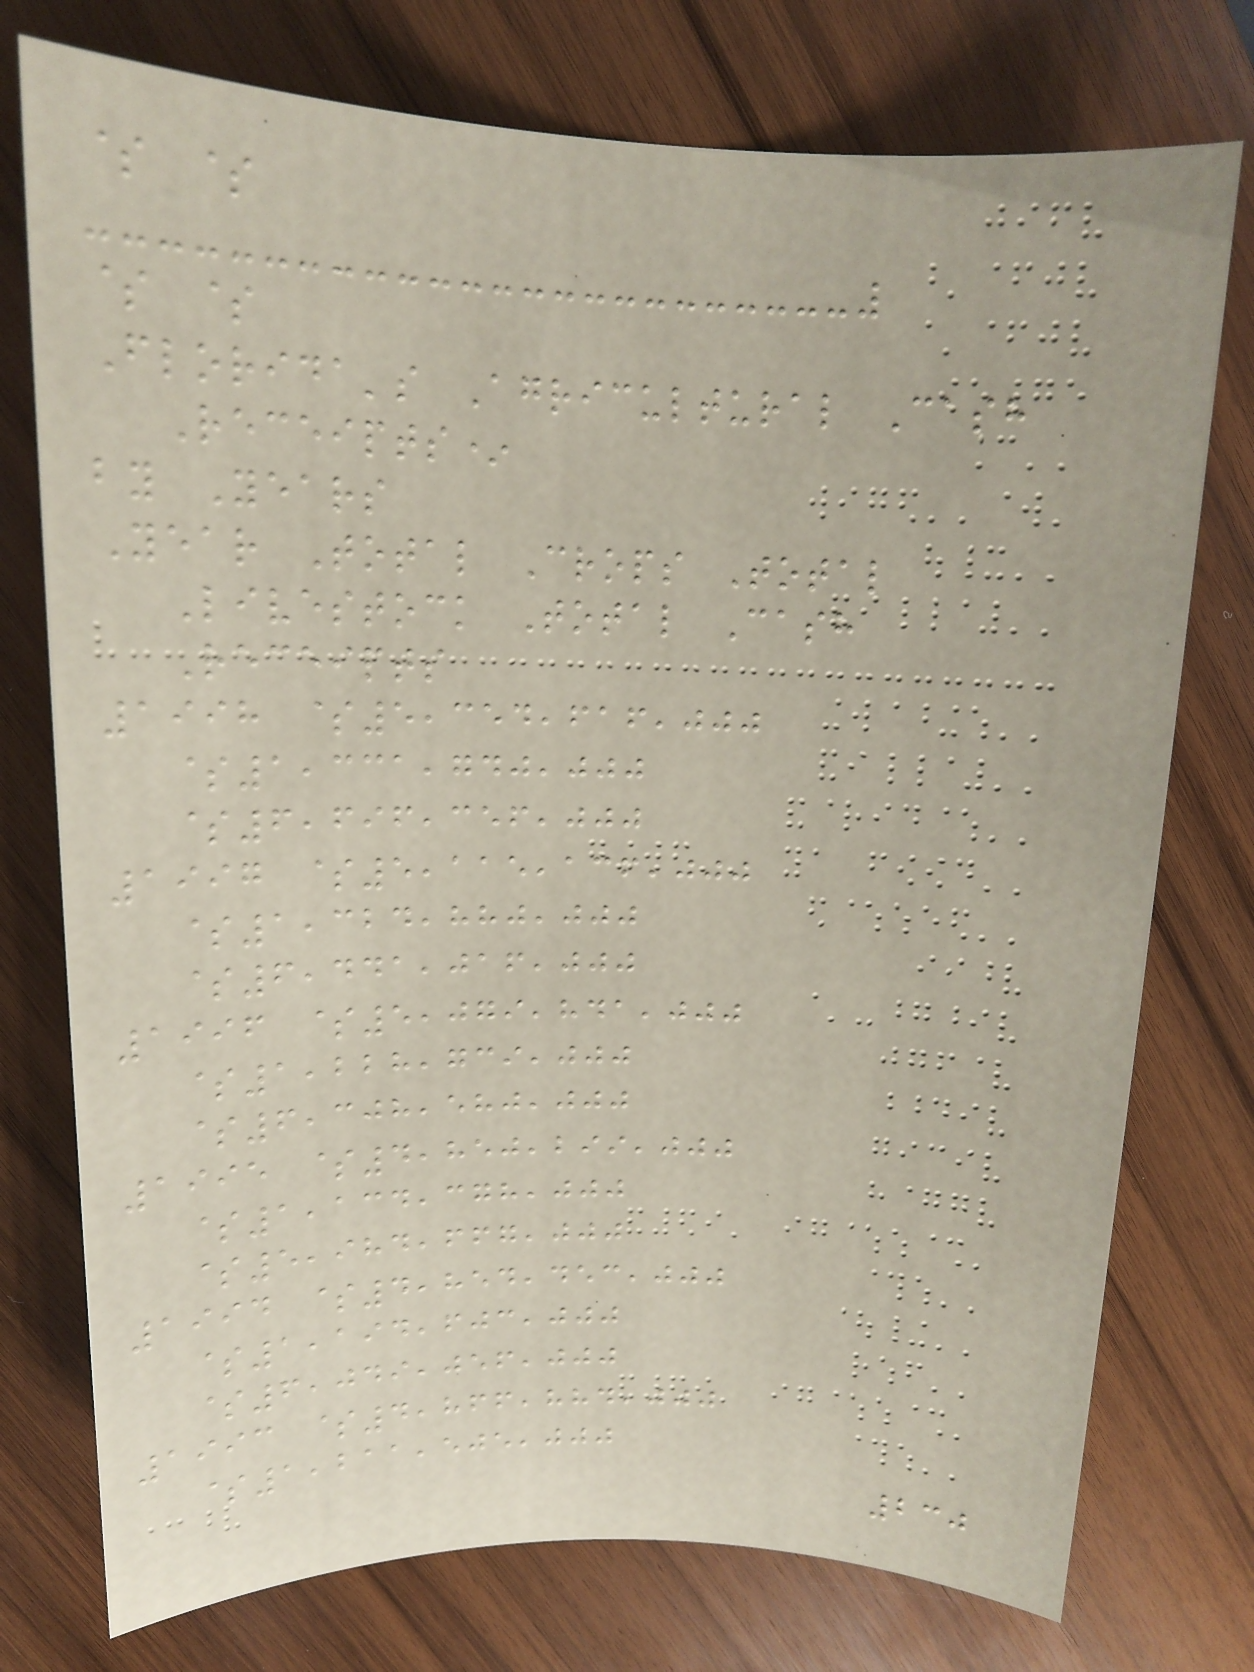$ $
$ $
Florida's Agricultural Cash
Receipts*
by Years
Year Total Crops Total
Livestock Total Cash
Receipts
1998 $5,354,616,000
$1,331,740,000
$6,696,356,000
1997 $5,115,136,000
$1,324,880,000
$6,441,016,000
1996 $5,079,841,000
$1,228,739,000
$6,308,580,000
1995 $4,850,299,000
$1,134,378,000
$5,984,667,000
1994 $4,854,453,000
$1,194,603,000
$6,049,056,000
1993 $4,866,884,000
$1,211,505,000
230
